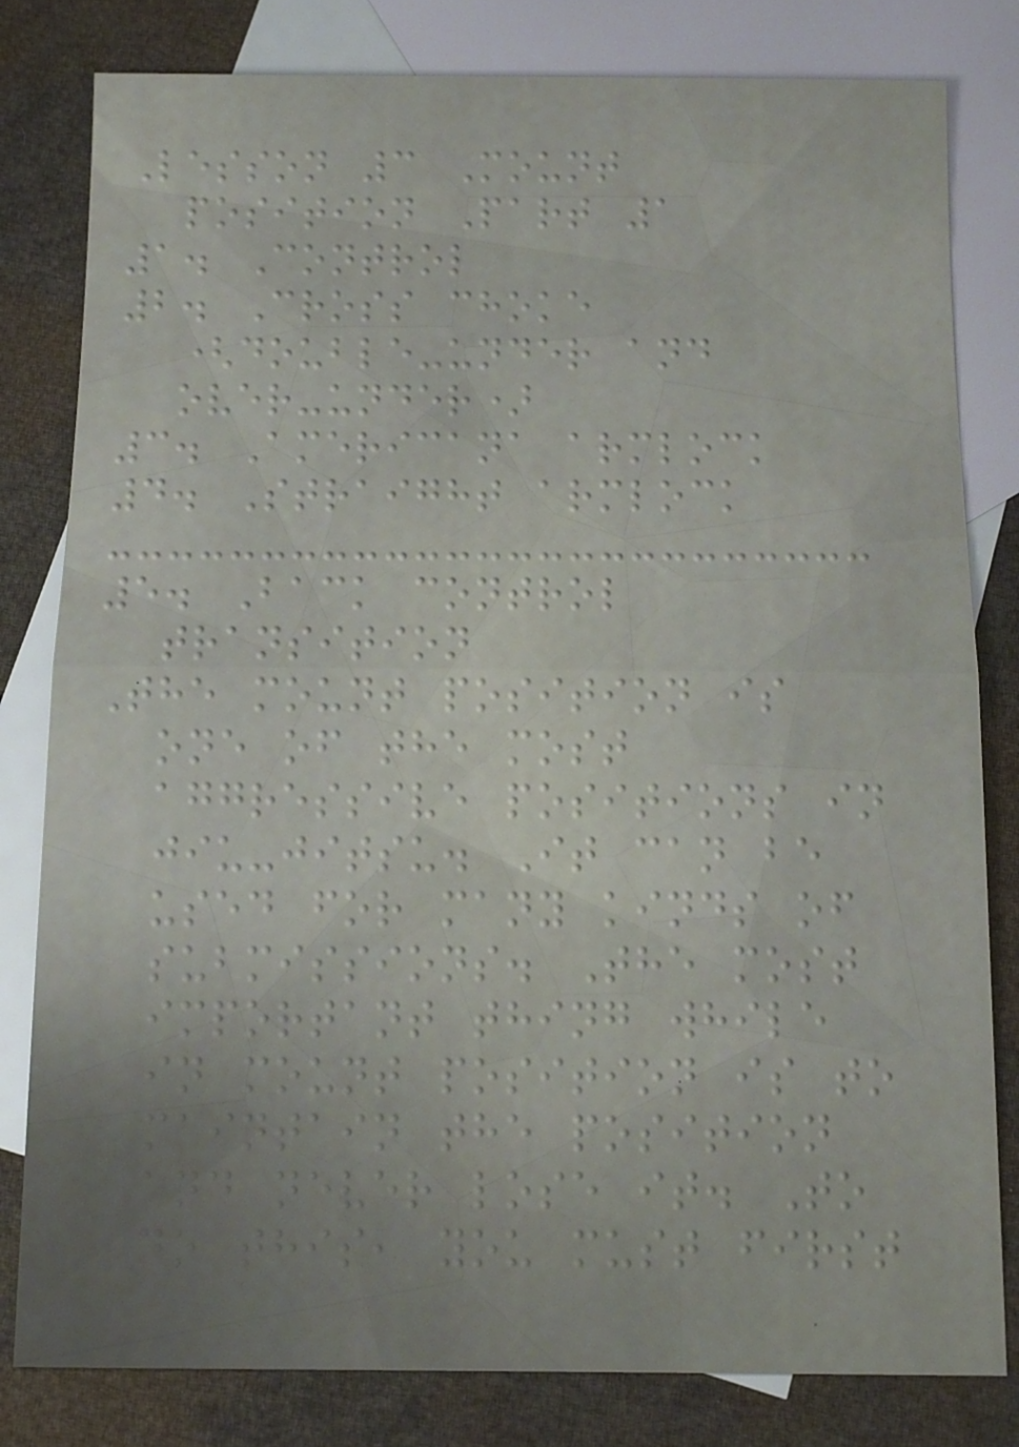Lesson 3 Mount
position Part 1
1. Control
2. Cross choke
(double-under and
over-under)
3. Americana armlock
4. Straight armlock
5. Back control
transition
The mount position is
one of the most
aggressive positions in
jiu-jitsu. It can be
used for many kinds of
submissions. The most
important thing while
in mount position is to
maintain the position
and never lose it. To
do this, you must first
